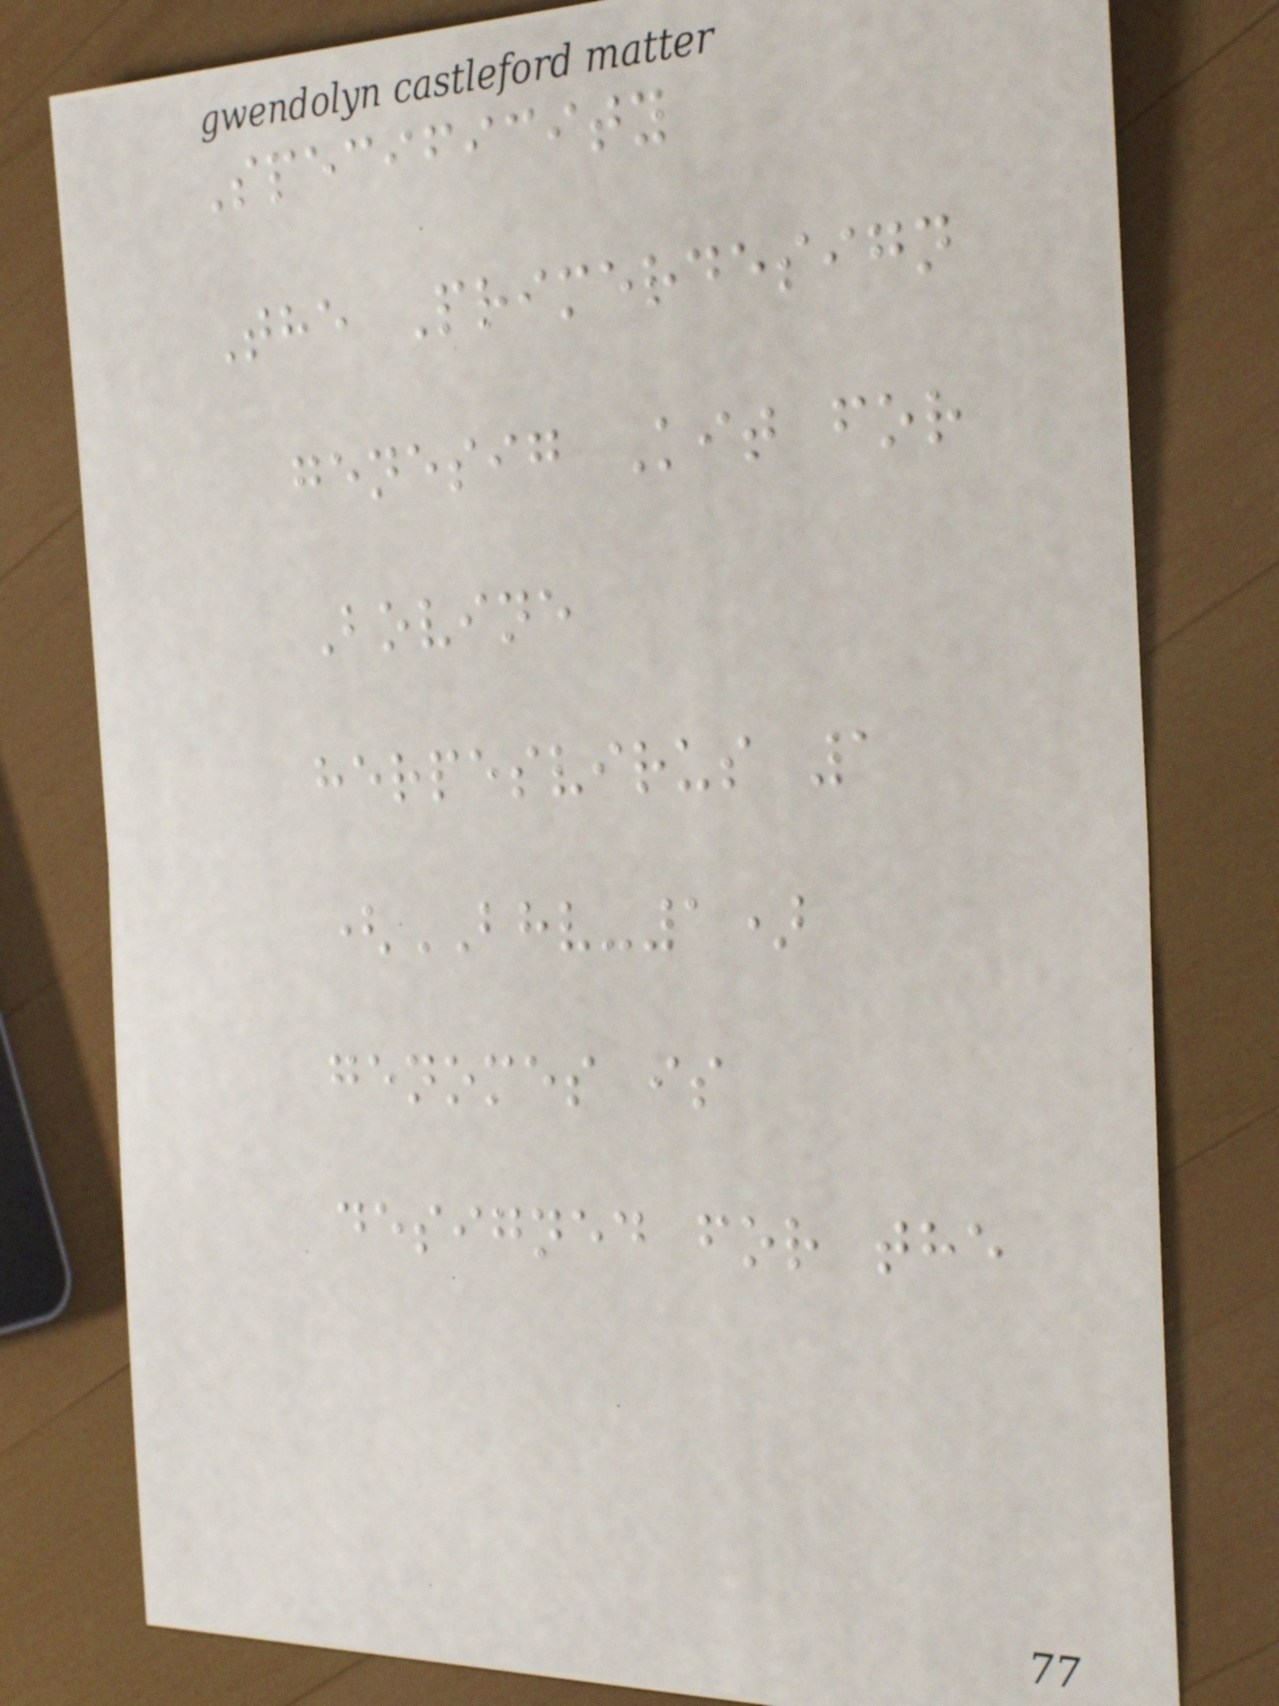Specificity
The Primerdesign
genesig Kit for
Bovine
herpesvirus 1
(BHV-1)
genomes is
designed for the
